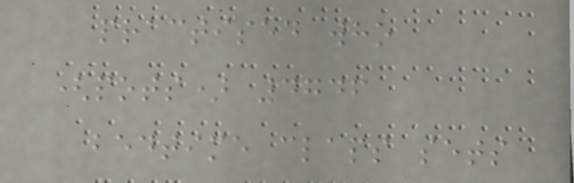practised who
(pots) 4746
bedtime claps sets
